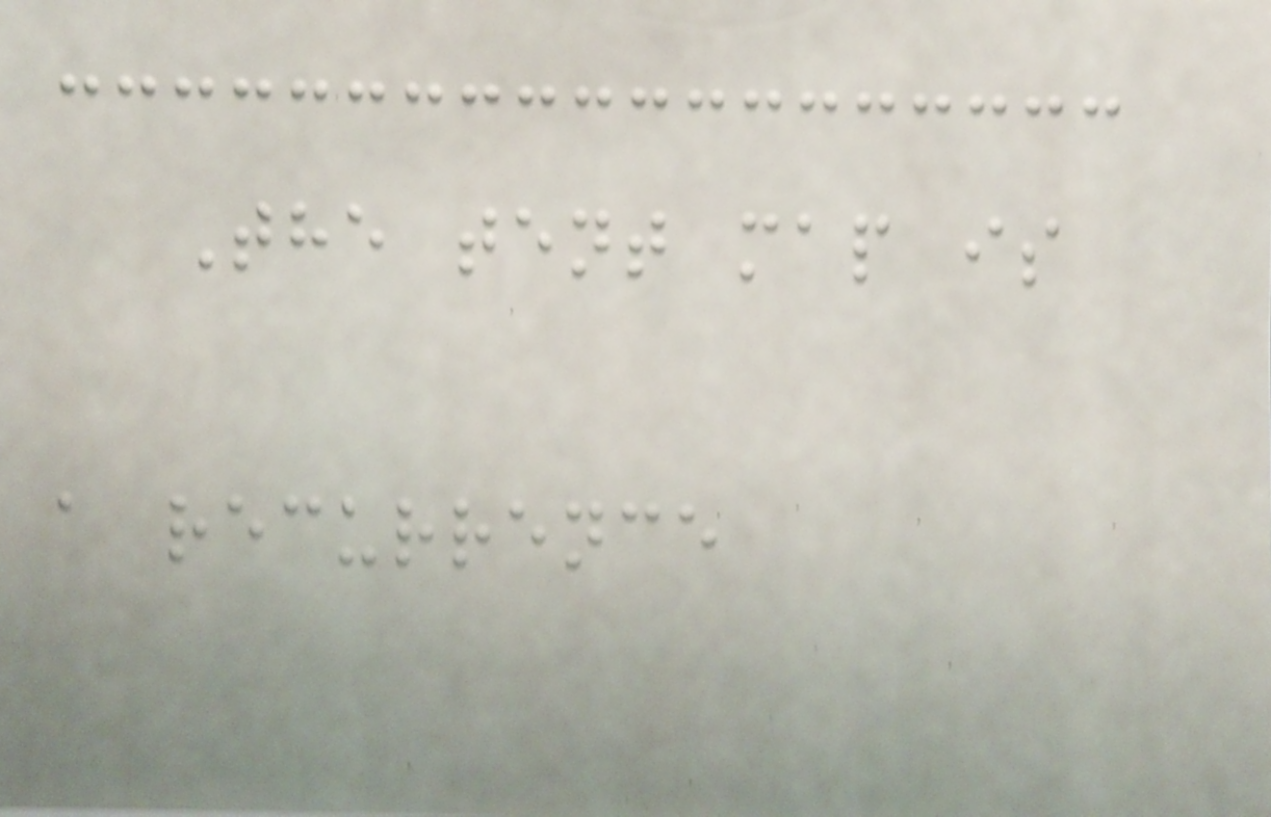The tent map is
a recurrence
